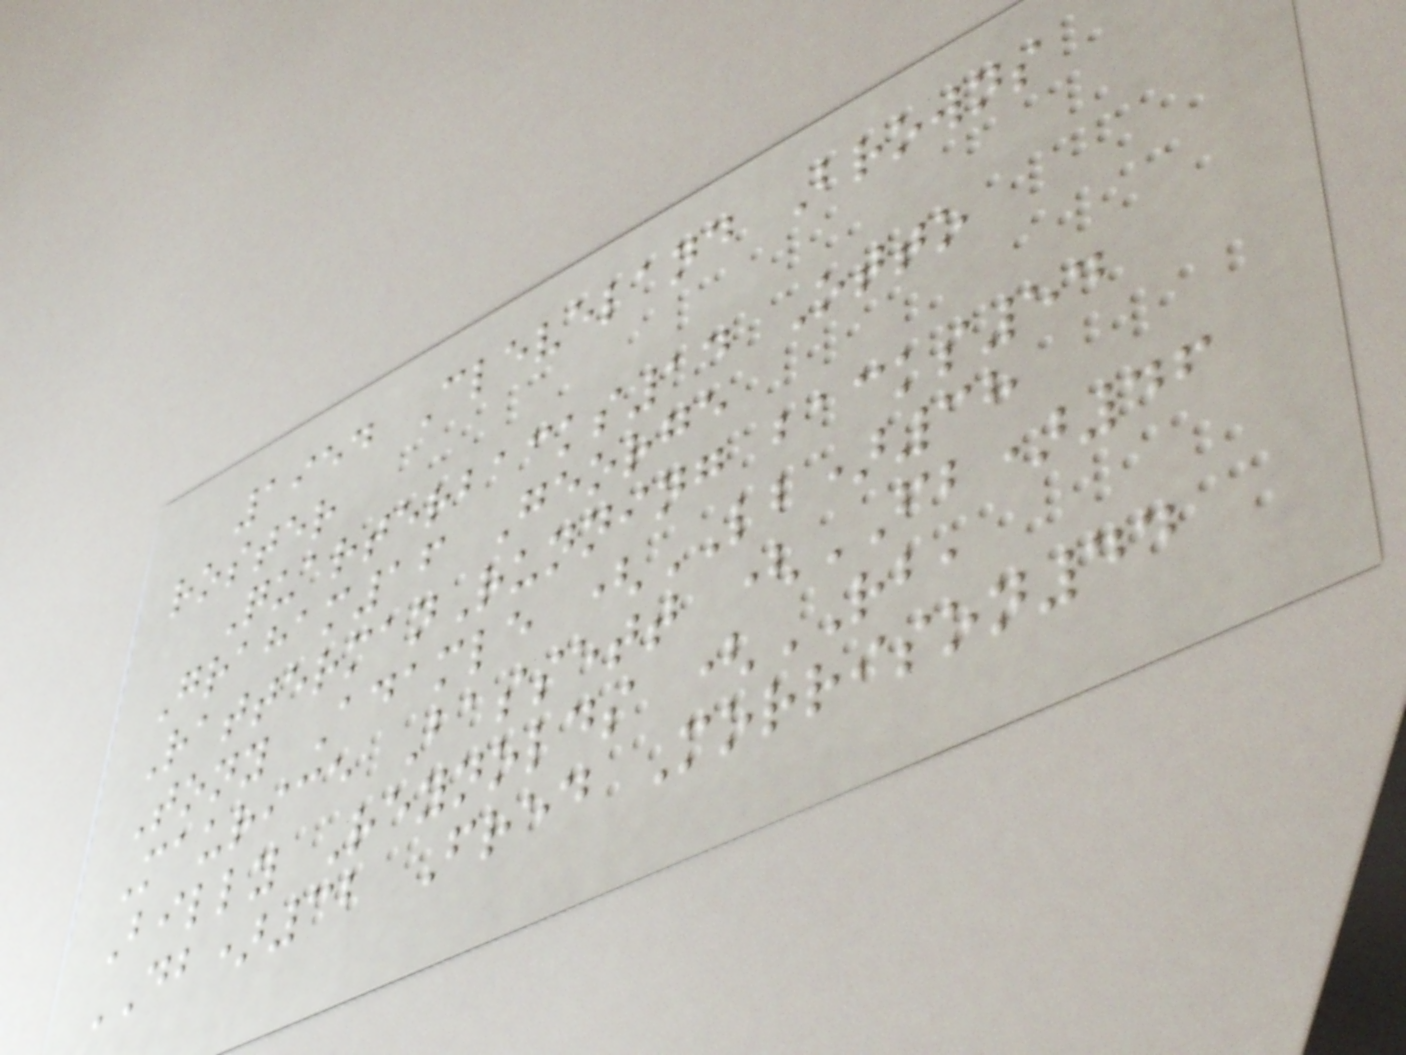1954 Cleveland Browns
roster
Quarterbacks14 Otto
Graham16 George
RattermanRunning backs54
Tony Adamle (LB)38
Maurice Bassett (FB)46
Billy Reynolds (RB,
DB)32 Fred Morrison44
